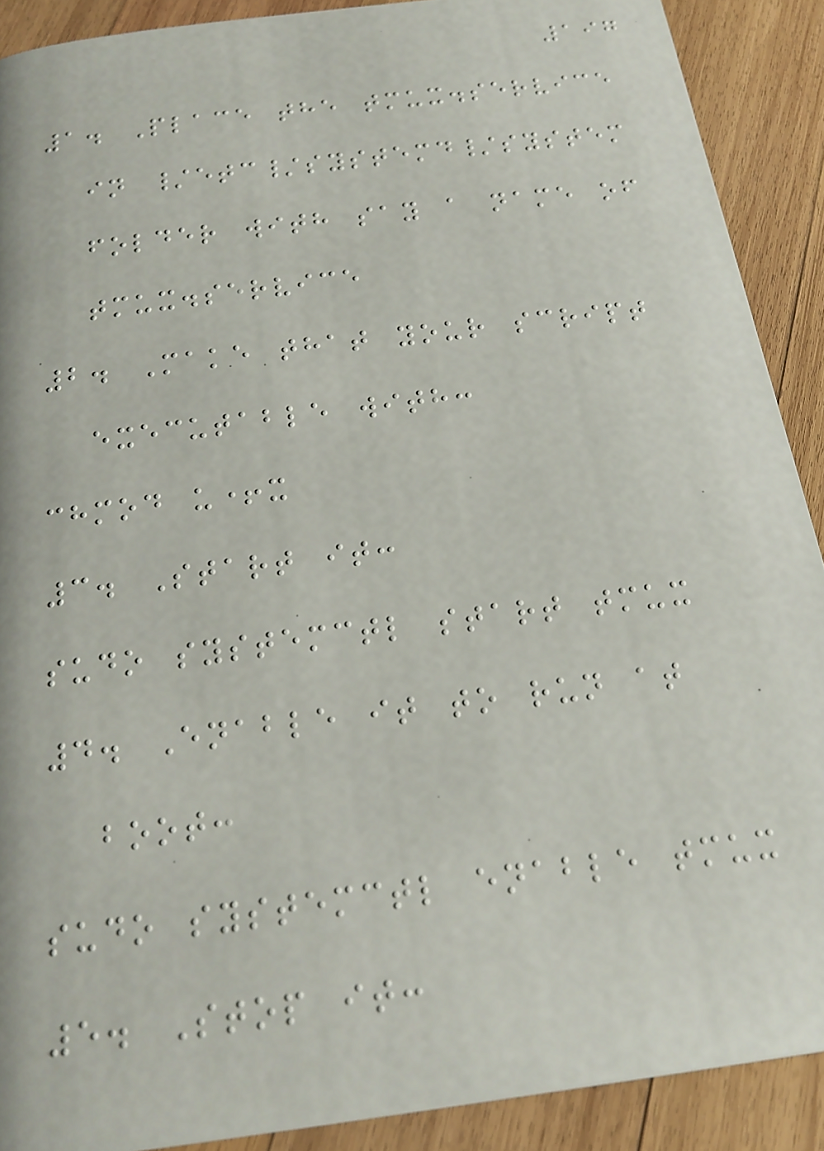197
1. Place the tmux.service
in /etc/systemd/system
folder with say a name of
tmux.service
2. Make that your script
executable with:
chmod u+x
3. Start it:
sudo systemctl start tmux
4. Enable it to run at
boot:
sudo systemctl enable tmux
5. Stop it:
